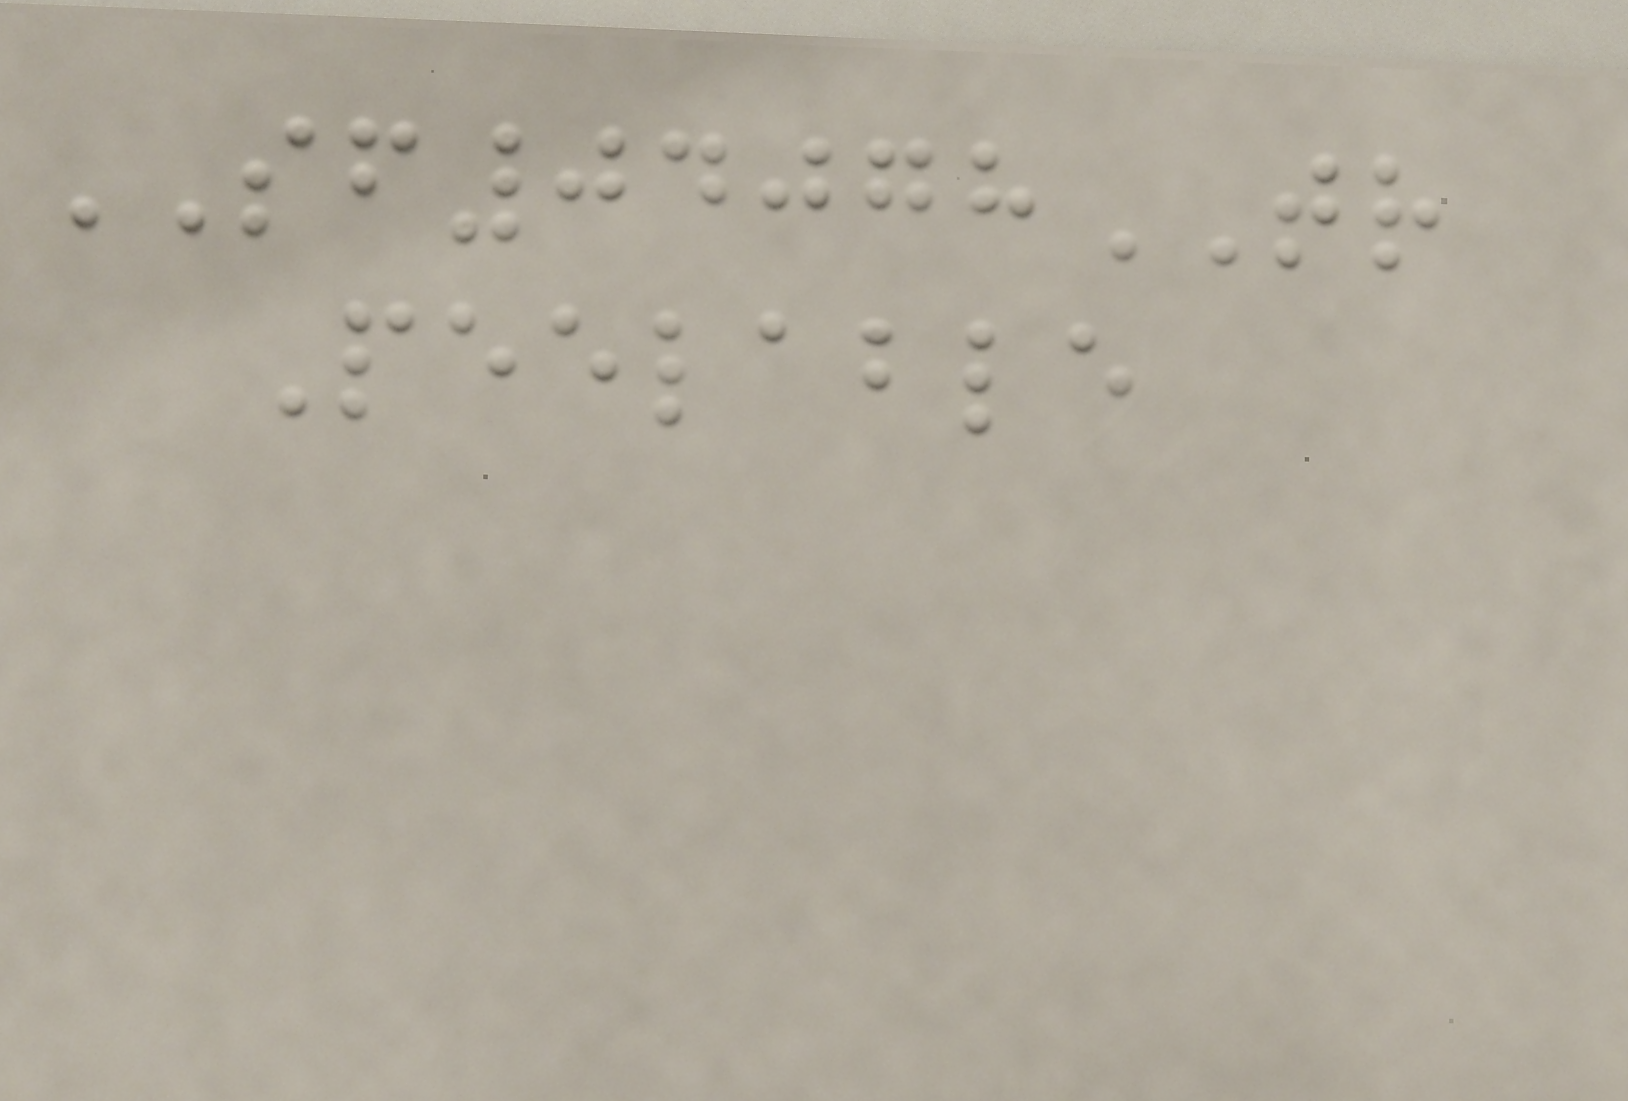SF04078TR
Peelable
